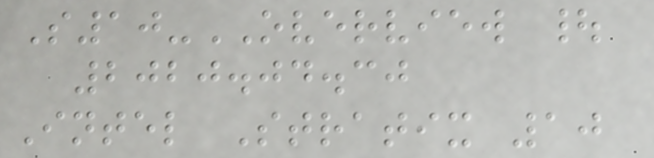S10-OVERVIEW |
2020.04.30
Intel Stratix 10
